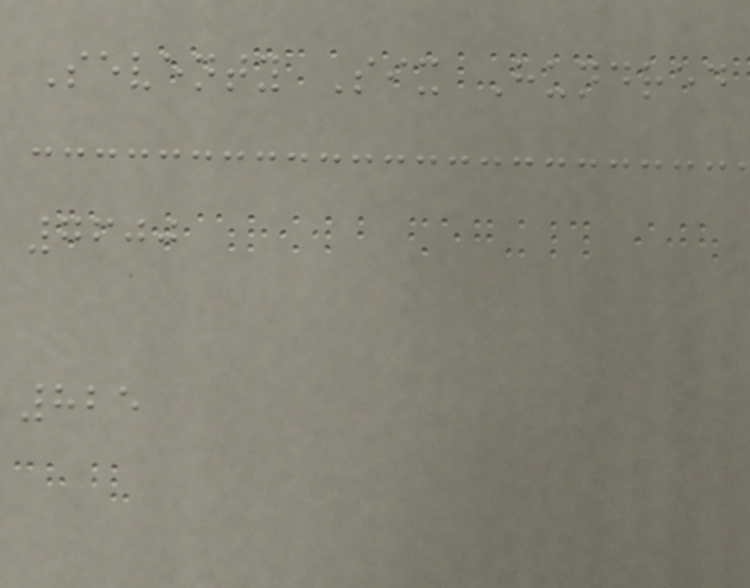Seventy Six Hundred
7600
825
